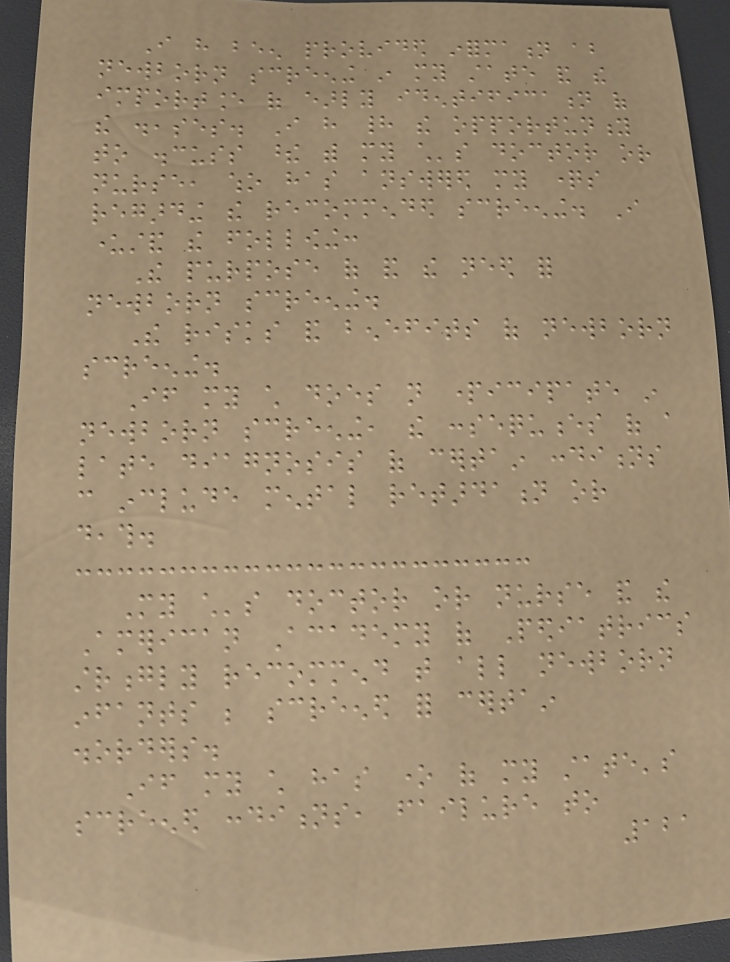I have been provided information about
newborn screening in my state and the
importance of early identification of
the diseases. I have had the opportunity
to discuss these with my child's doctor or
nurse, who has answered my questions
regarding the recommended screening. I
understand the following:
The purpose of and the need for
newborn screening.
The risks and benefits of newborn
screening.
If my child does not participate in
newborn screening, the consequences of a
late diagnosis of certain conditions
can include mental retardation or
death.
My child's doctor or nurse and the
American Academy of Pediatrics
strongly recommend that all newborn
infants be screened for certain
disorders.
If my child has one of my state's
screened conditions, failure to
121
